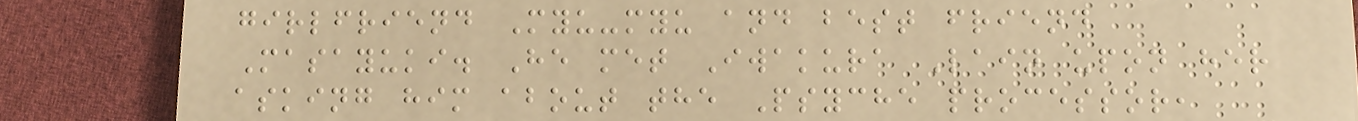girlfriend Myu-myu and best friend
Masayuki. He met Iwakura Lain upon her
asking him about the Psyche processor,
